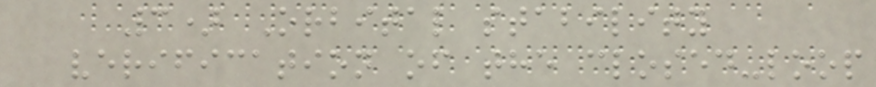3) Orbital stability
verification of the closed-loop
